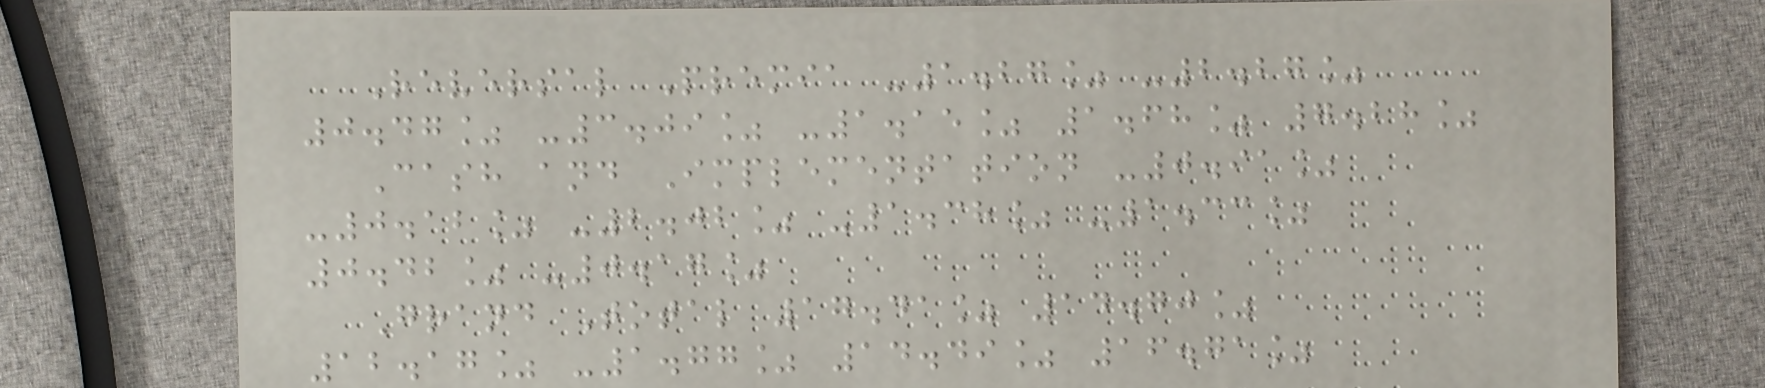Reversal Premia -1.27% -2.27%
0.47% -3.09% -1.15% 1.68% 7.28%
Cash and Implementation -0.91%
-0.12% -2.02% -1.38% -1.33%
0.42% -0.17%
Grand Total 17.41% 14.70%
12.17% -1.77% 14.49% 16.71%
